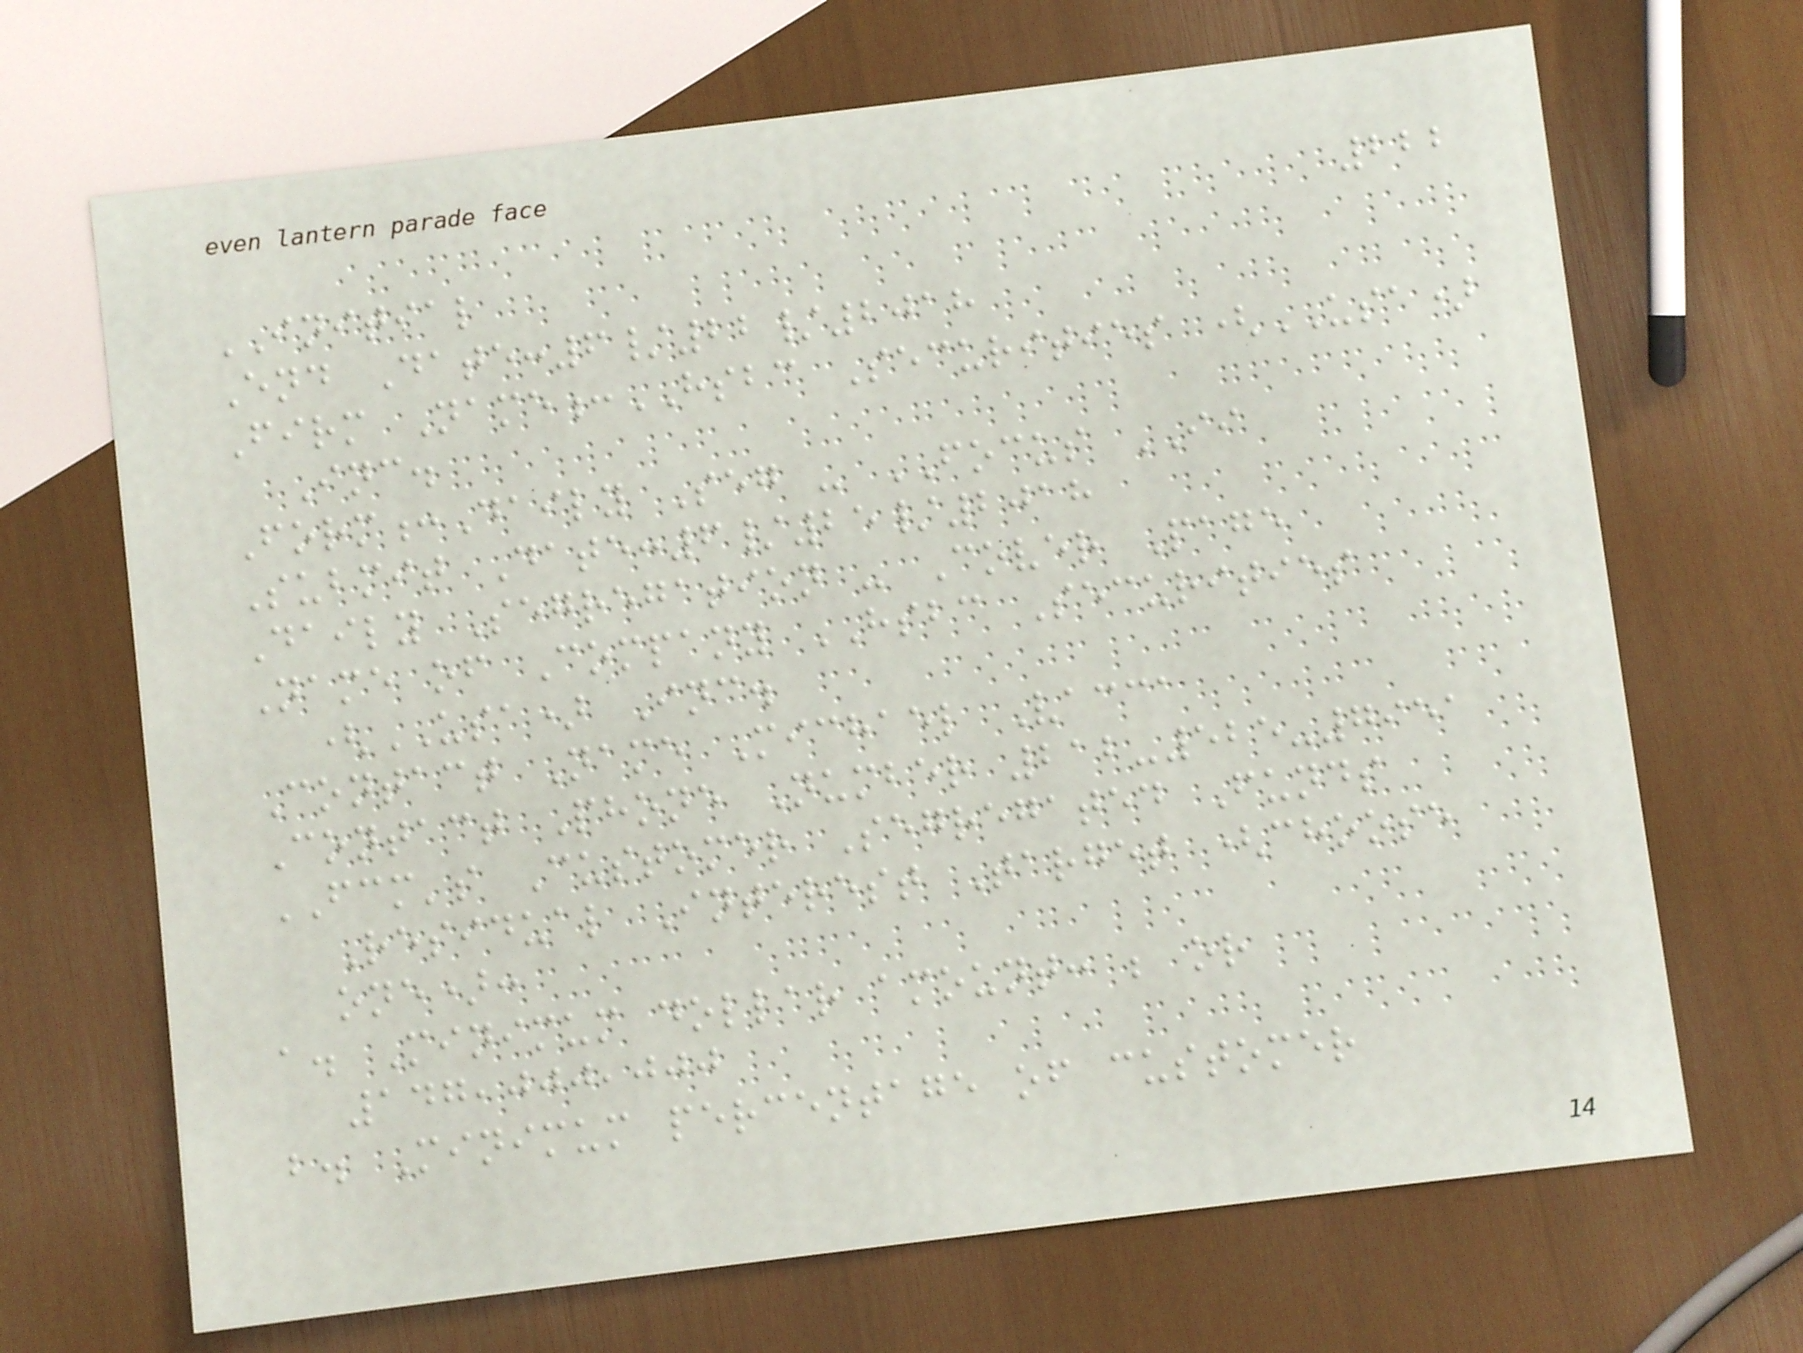222
INITIAL
End Date:6/22/2018
Firm Name:HSBC Securities (USA)
Inc.
Form:Daily Seg - FOCUS II
Submit Date:6/25/2018
Daily Segregation - Cover Page
Name of Company HSBC Securities
(USA) Inc.
Contact Name Michael Vacca
Contact Phone Number 212-525-7951
FCM's Customer Segregated Funds
Residual Interest Target (choose
one):
a. Minimum dollar amount: ; or
147,000,000
b. Minimum percentage of customer
